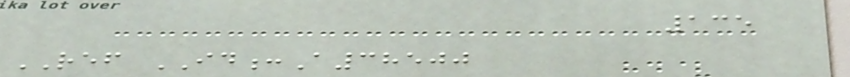135
REF ID:A38500
